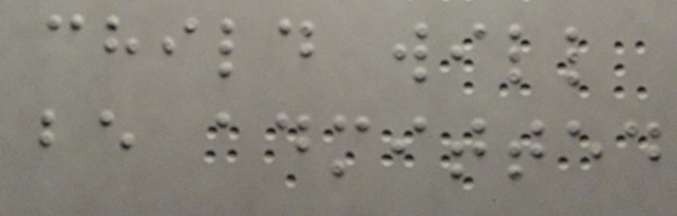child will
be admitted
